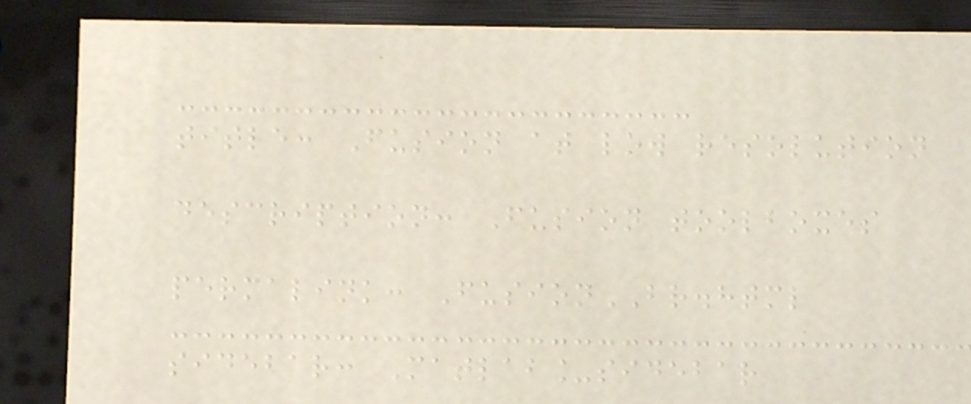title: Fusion at low resolution
description: Fusion toolboxes
permalink: FusionBR.html
sidebar: Matlab_sidebar
